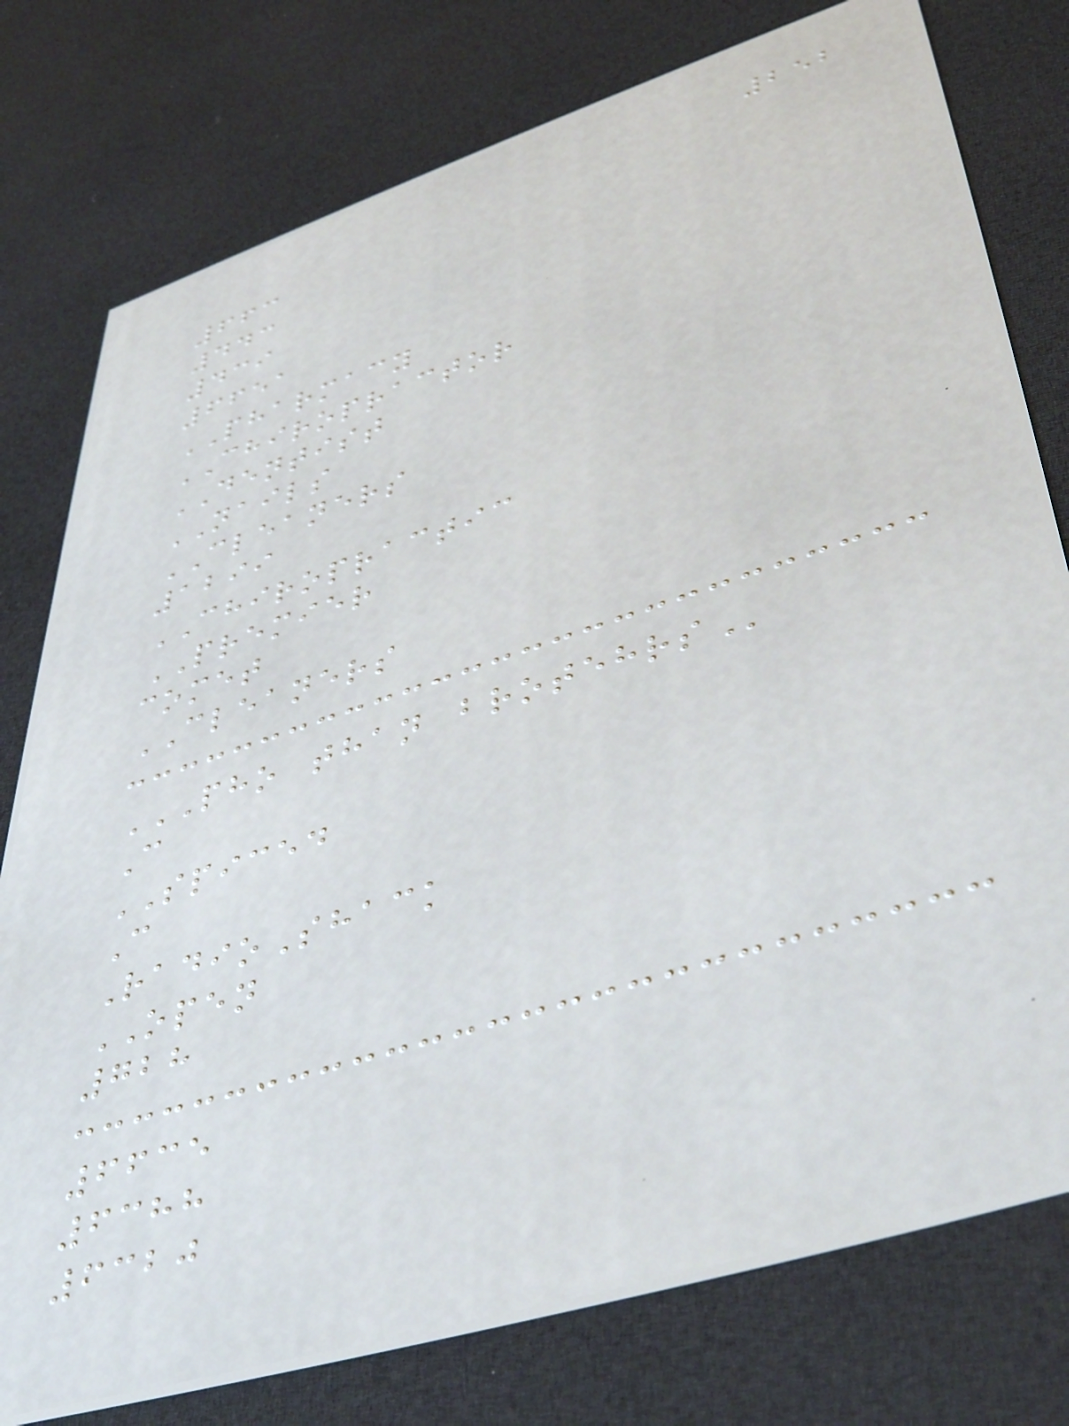252
663
443
439
6651
PHARMACY
CHIROPRACTOR
DENTIST
NAILS
CLEANERS
1299
CHIROPRACTIC
PREMIER
comet
CLEANERS
PHO THAN BROTEHRS
C
SPICED
C
RadioShack
OPEN
728
6635
6388
6320
